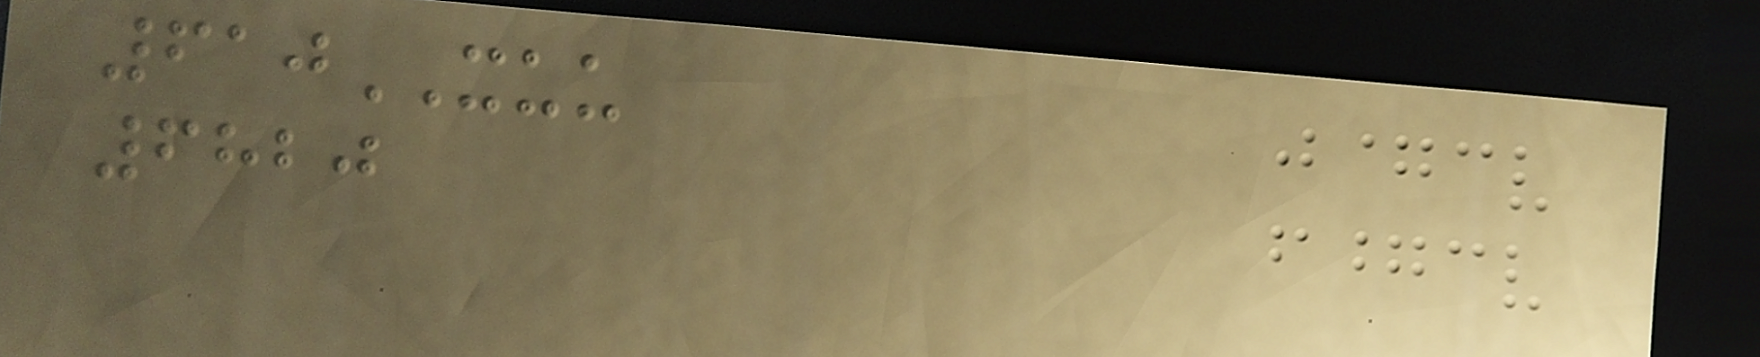610XUU
6820
